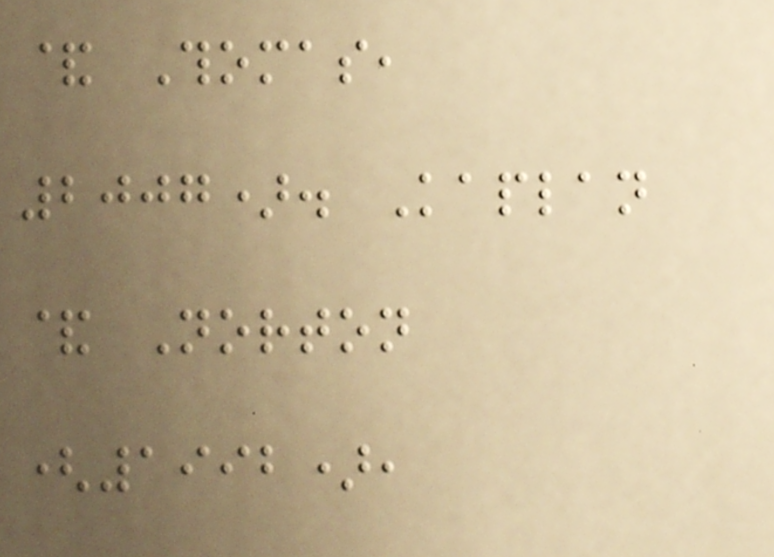& Thomas,
2007). Kaplan
& Norton
(1992),
